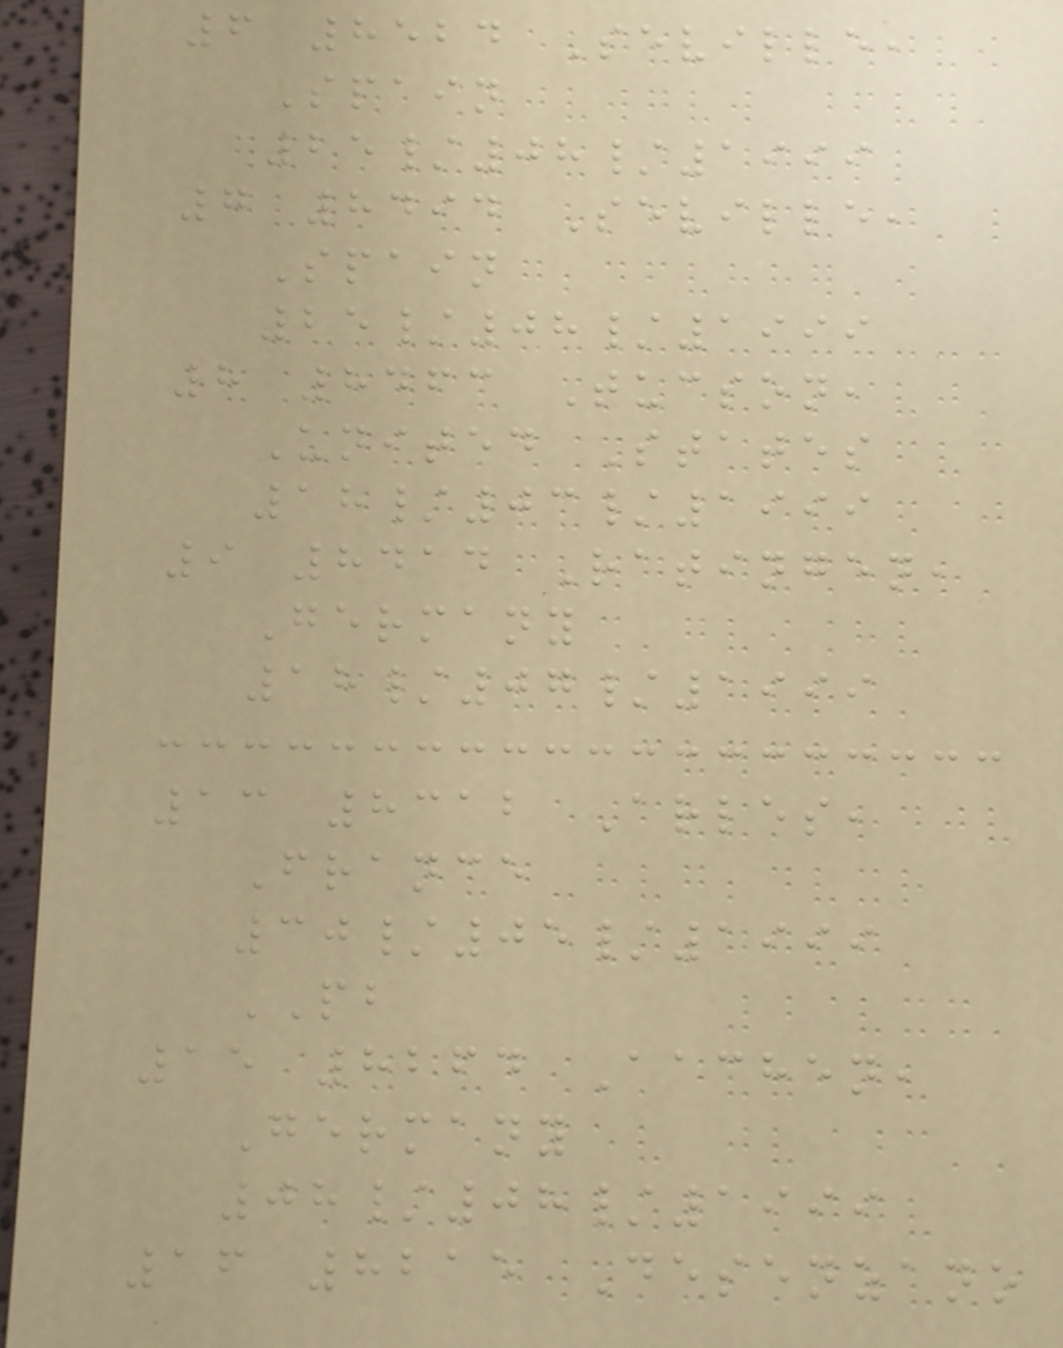6 8524 Seville,
Spain
25/08/1999
7 8494 Seville,
Spain
25/08/1999
8 8463 Tucson,
United States
18/03/1999
9 8414 Ratingen,
Germany
18/07/1999
13 8312 Arles,
France
30/05/1999
PB
15 8264 Aachen,
Germany
08/08/1999
16 8215 Desenzano
